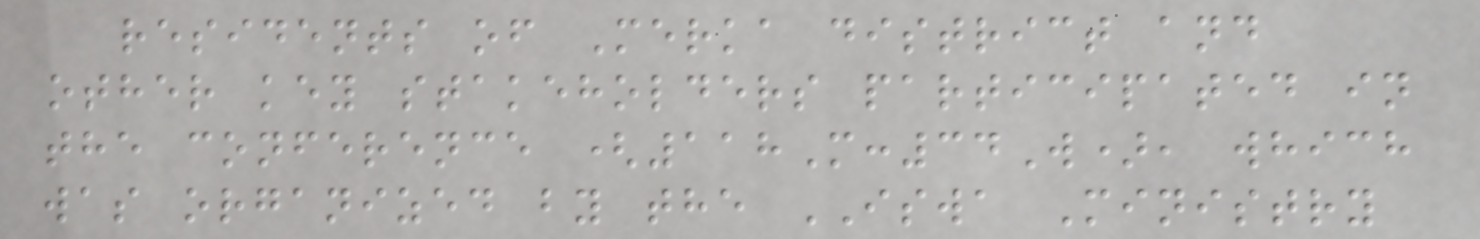residents of Merka district and
other key stakeholders participated in
the conference (118M:34W), which
was organized by the ISWA Ministry
